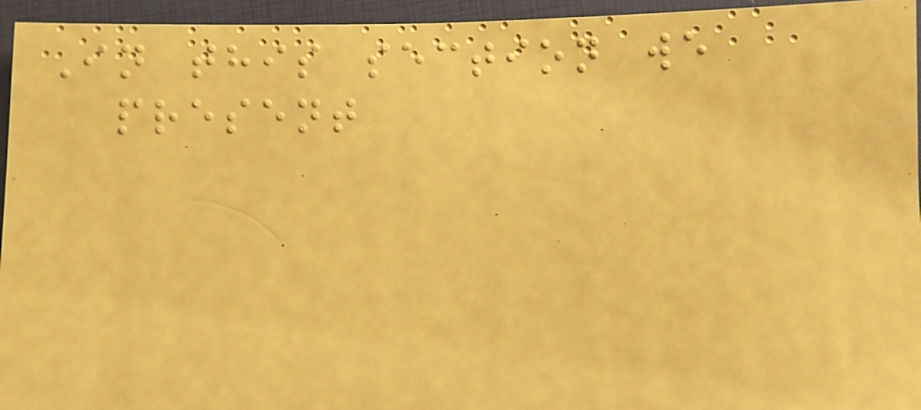In this section we
present
